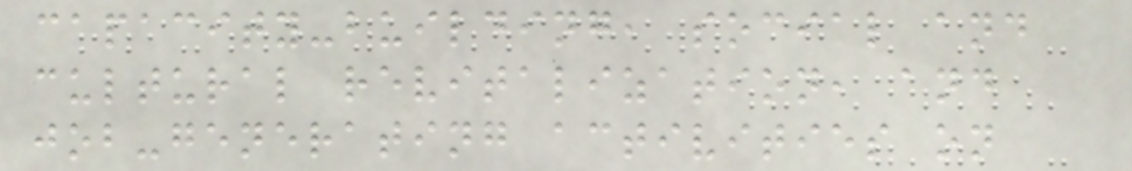capacity-building, social and
cultural revitalization, and
job-generating activities on
